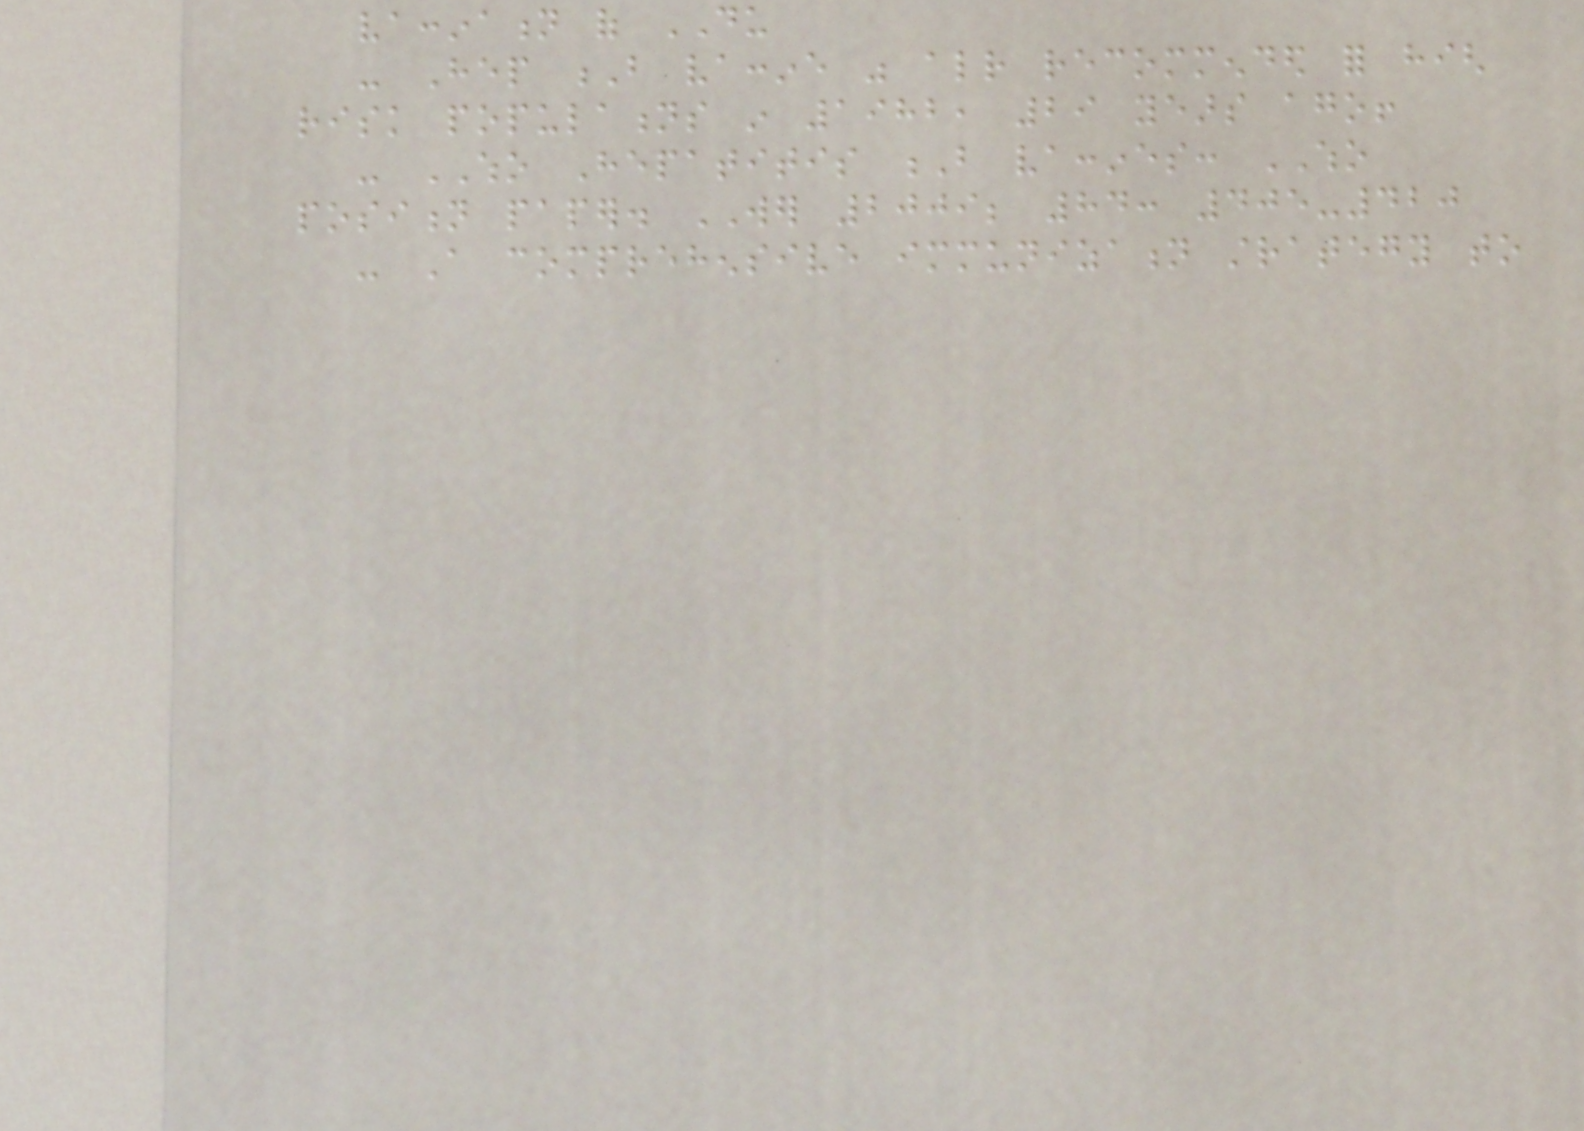vaccination of DU
- Hep B vaccine was already recommended for high
risk populations in 1982, 29 years ago!
- WHO Hepatitis B vaccines: WHO
position paper. WER 2009; 84: 405-420
- A comprehensive immunization strategy to
